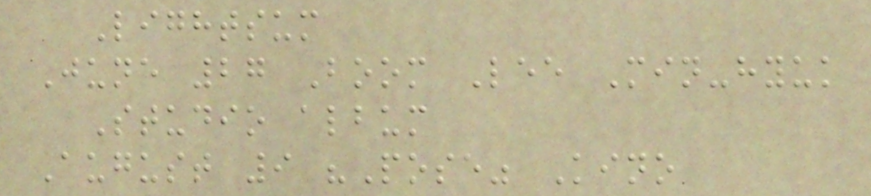Lightsum
June 27 Boom Lee Min-hyuk
Studio album
August 9 "Pose" Kino
